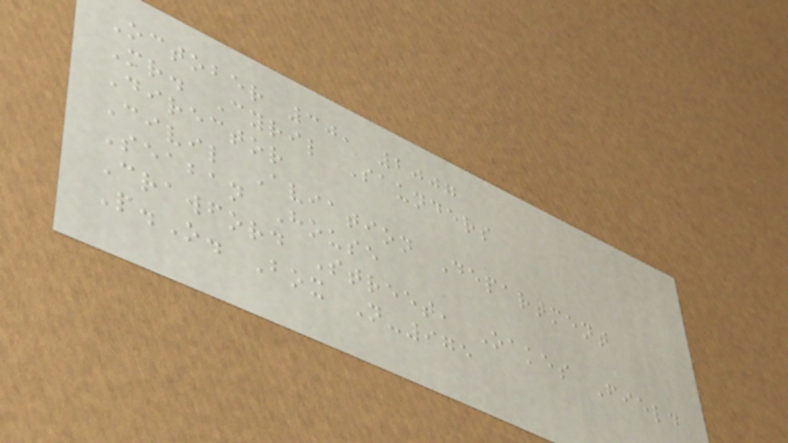October 30, 2007
Mr. Cyril Saunders
Director
Civil Aviation Department
Seaban House
Crawford Street, Oakes Field
P.O. Box N-975
